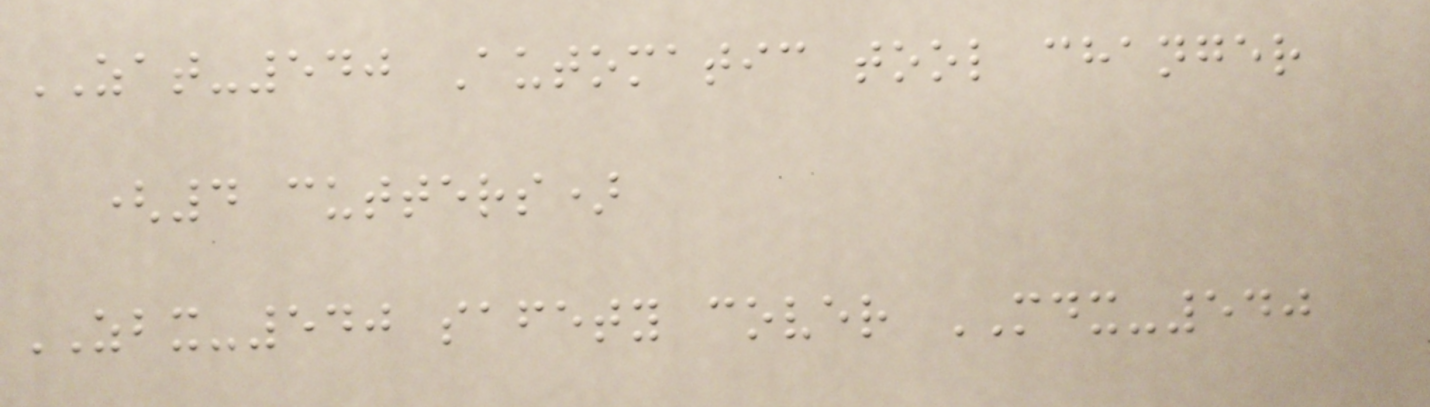ZAT-540 Automatic tool changer
(4 cutters)
ZBX-540 safety cover MDX-540
